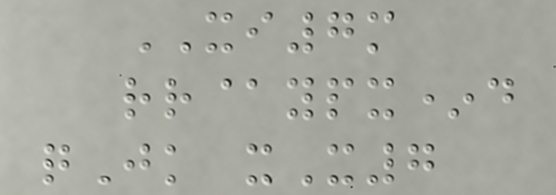XI7m
rr@ypx*d
qJk xX7
